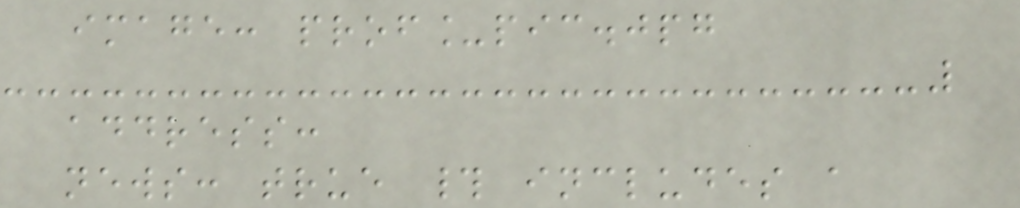image: prof_pic.jpg
address:
news: true # includes a
